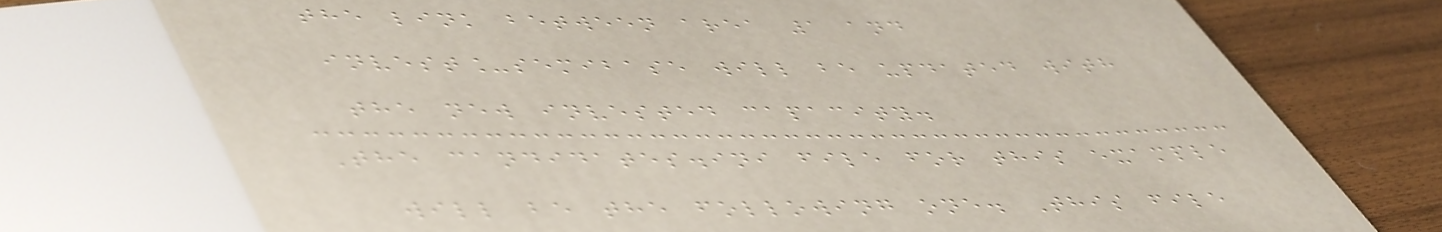the link between area 1 and
invest_semibase will be updated with
the new invested capacity.
The candidates.ini file for this example
will be the following one. This file
